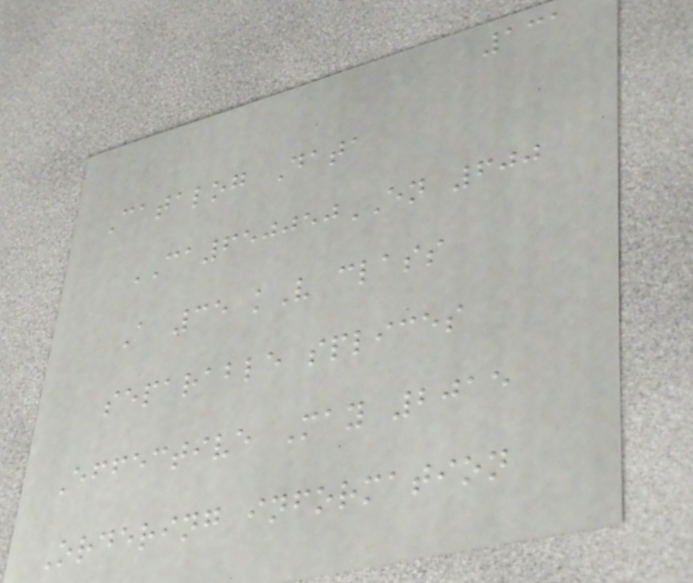131
Catalog Data
CA650050EN 600
A 35 kV class
separable splices
Effective May 2015
Ordering information
